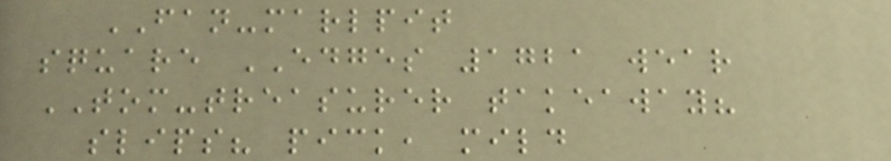FAN-marlpit
square EDGES 1721 wear
TOM-treasurer takeaway?
slips? pick, mild
